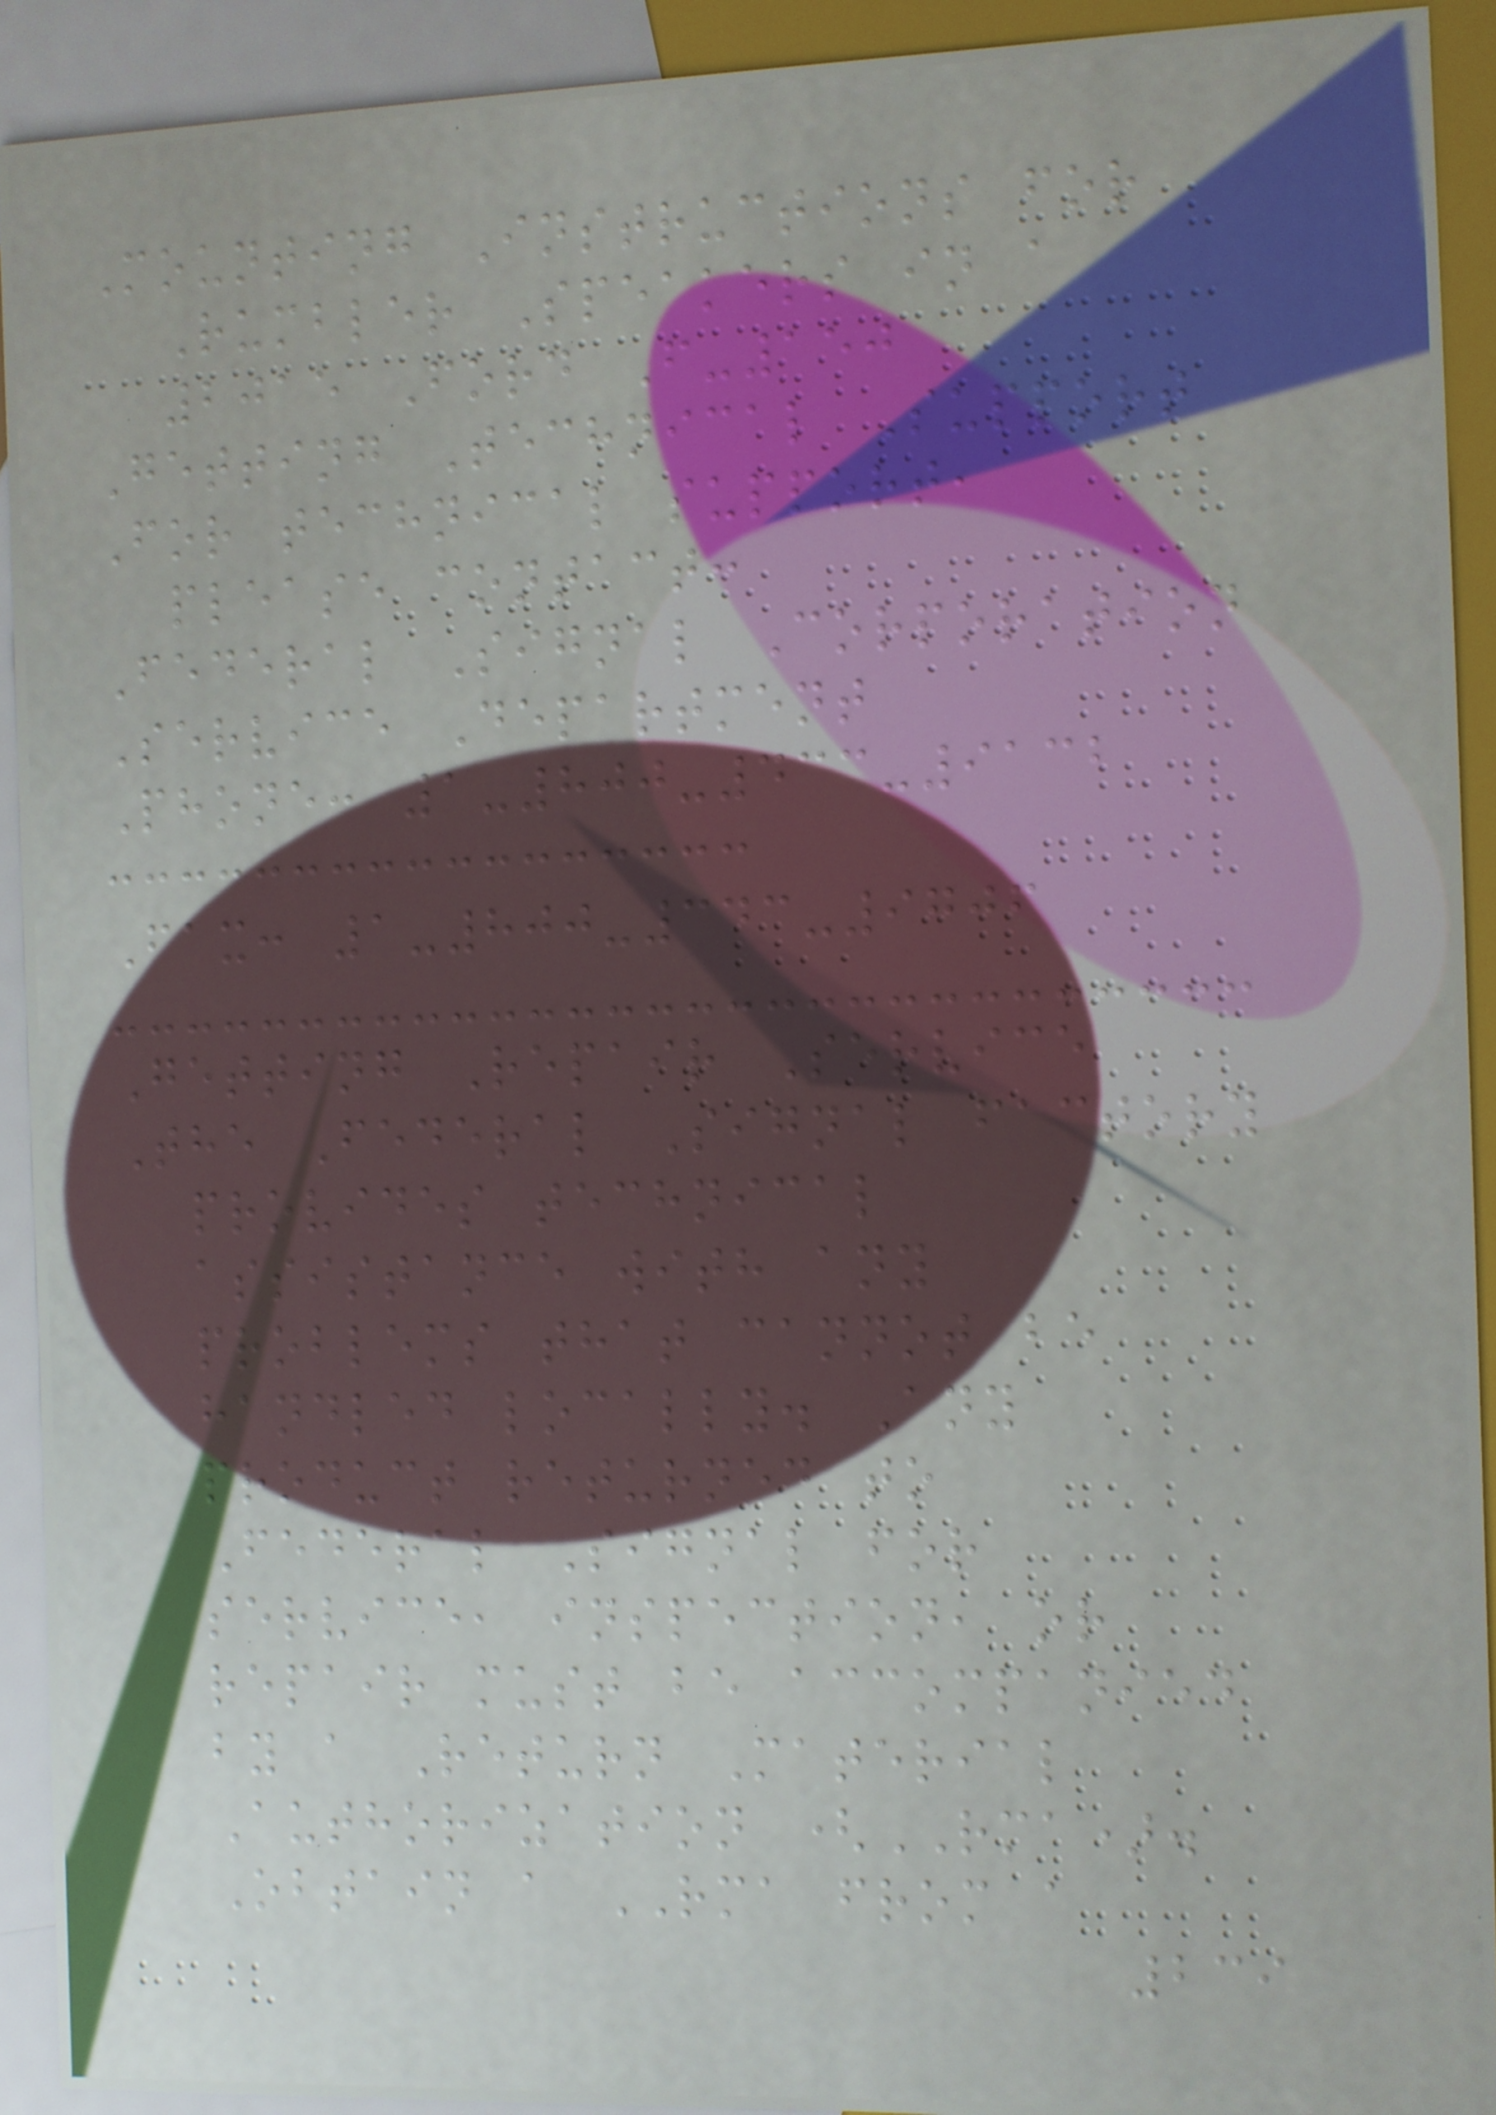Mounting Instructions for
Rumbler Speakers in a
2015 Ford F-150
Getting Technical Support
For technical support,
please contact:
Federal Signal Corporation
Service Department
Phone: 1-800-433-9132
Fax: 1-800-343-9706
Getting Repair Service
The Federal Signal factory
provides technical
assistance with any
problems that cannot be
handled locally. Any
product returned to
Federal Signal for
service, inspection, or
repair must be accompanied
by a Return Material
Authorization (RMA).
Obtain a RMA from a
239
